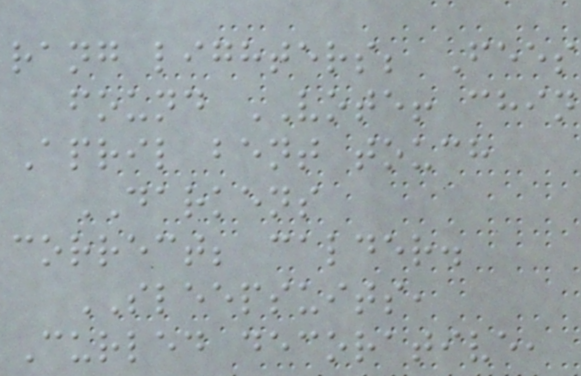rang lighters; Fees
found VOTE! chin
April bent touch
DARKENS
correct; calder.
SLEEPSUITS,
Curled decorative,
